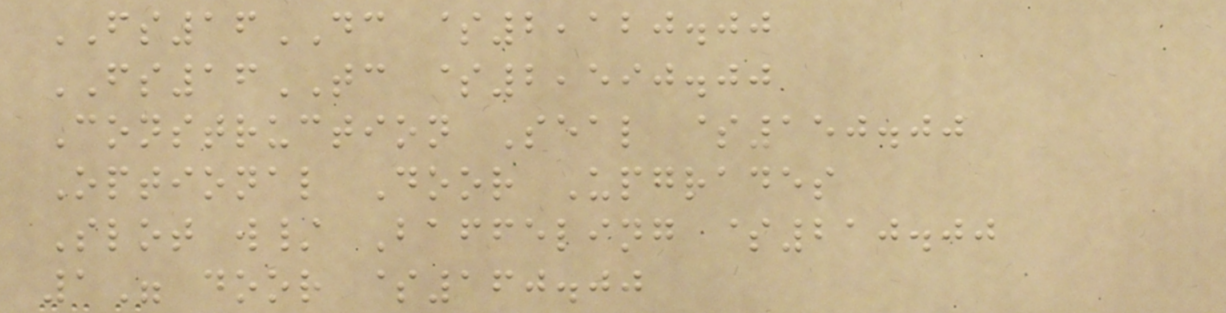FS16DC $2,120.00
FS16TC $2,590.00
Construction Seal $150.00
Optional Door Upgrades
Slot w/ Baffeling $210.00
1" door $160.00
